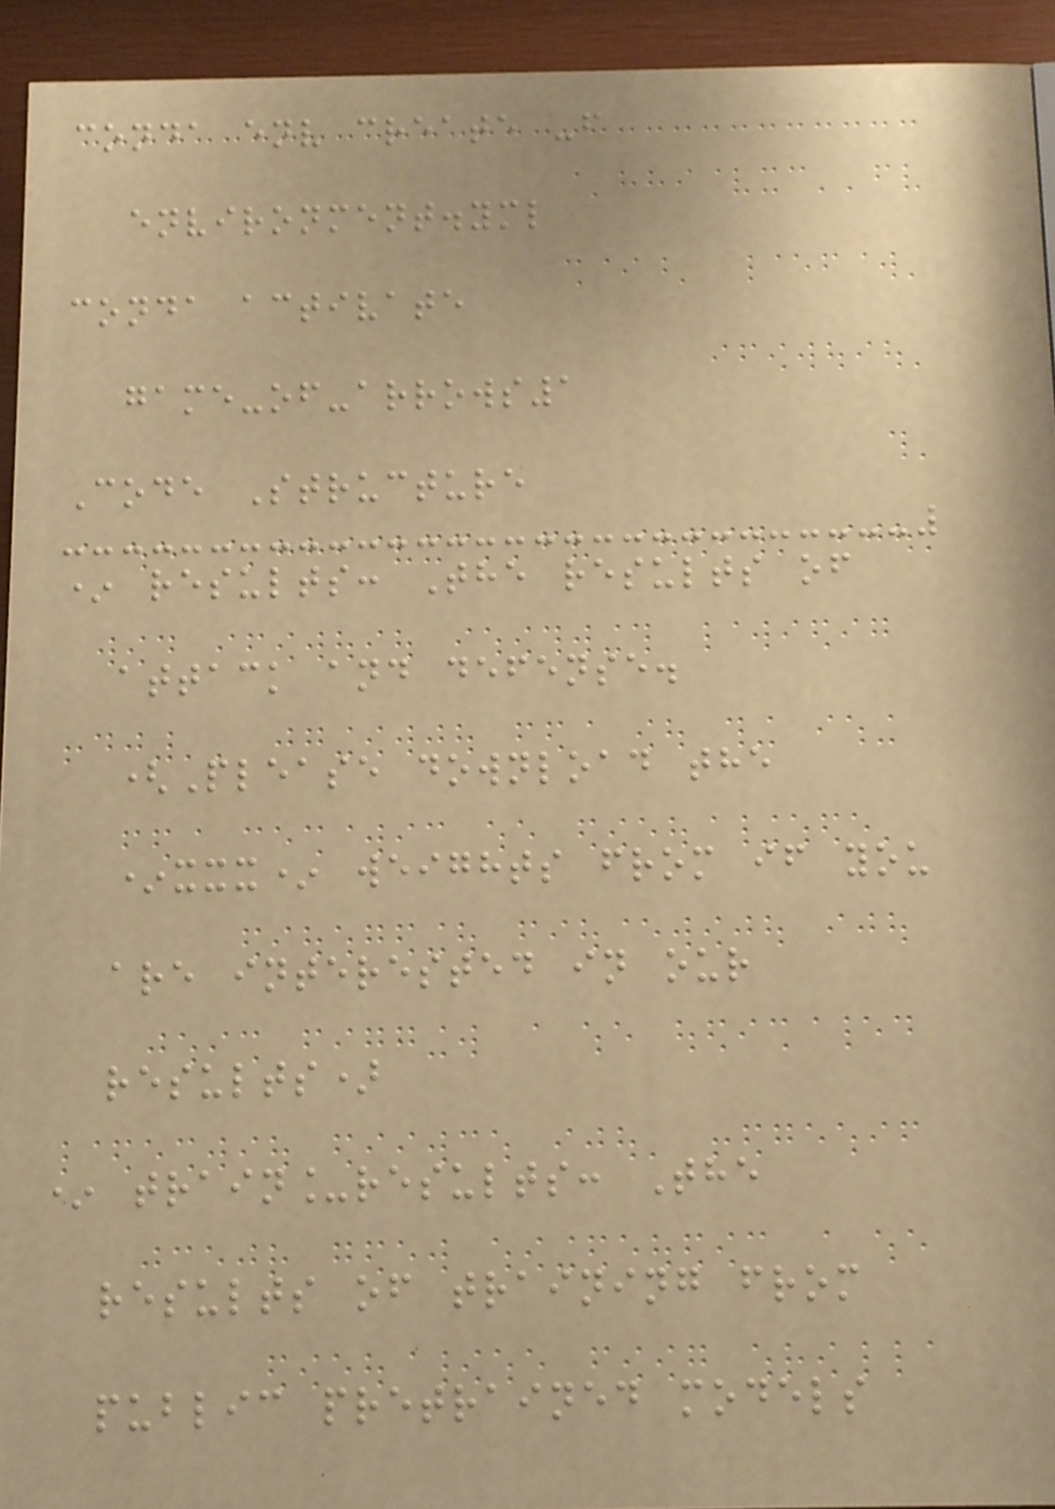conda env create -f
environment.yml
conda activate
game-of-arrows1
Code Structure
* results: The results of
attack and defense.
(Please download the
*xxx* weights from if you
are interested in our
results)
* train_results: The
results of training from
public pretrained models
